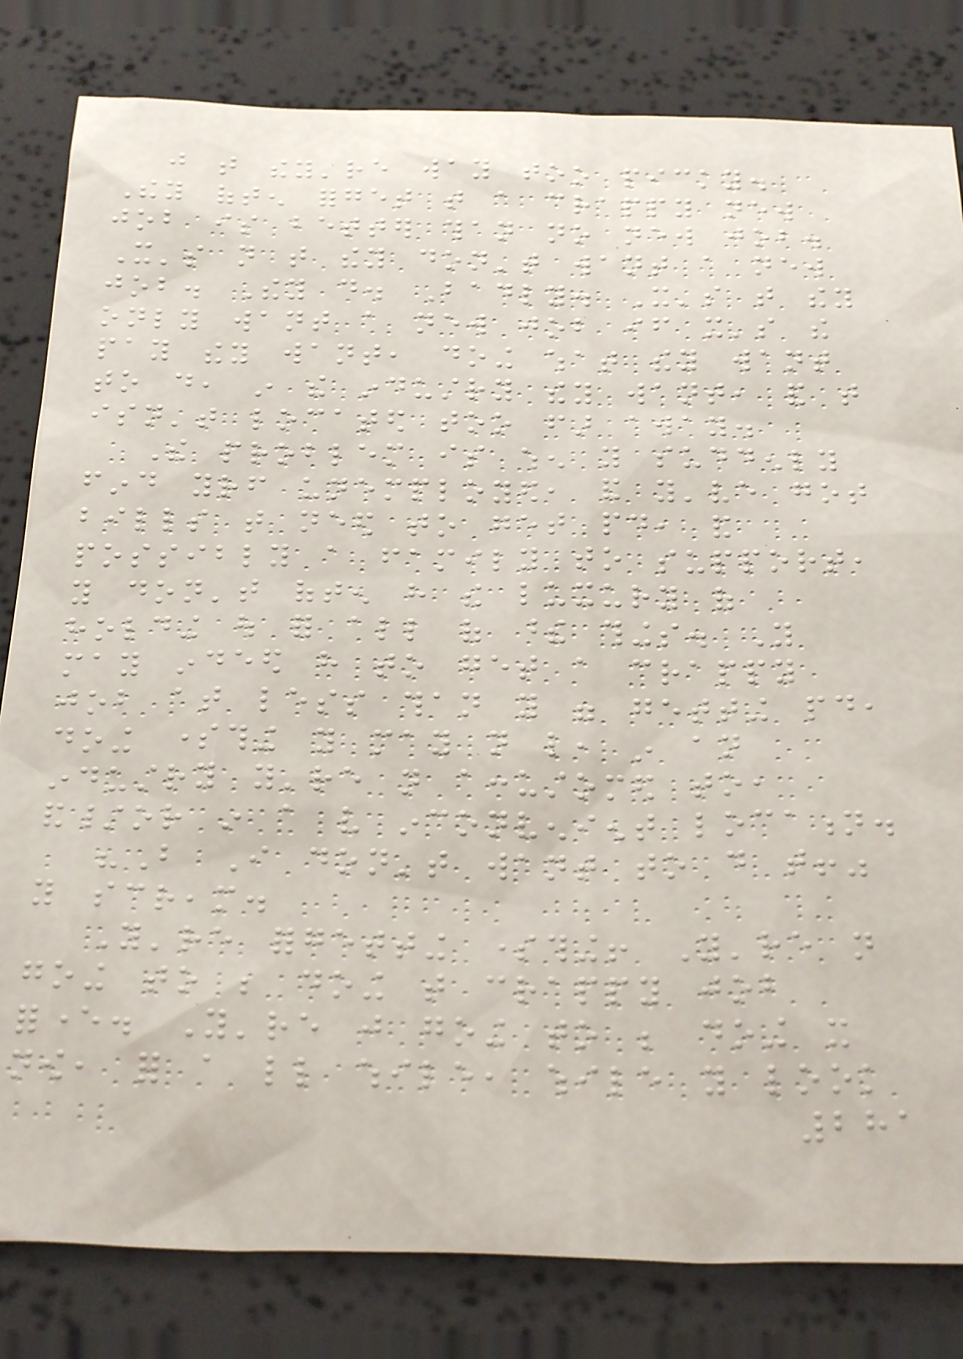just that they're way too picky.
They often forget that a crappy new
job is better than no new job.
It's not that they don't want a new
job. They do. Badly. It's that they
only want a new job if it's the
pay they want, doing what they want
to do, in the industry they want, and that
isn't located too far away.
The problem is when you suddenly
find yourself unemployed, and you've got
bills that need to get paid, and
possibly a family to support,
you don't often have the luxury of
holding out for all of these things. You
may indeed have to get a crappy
job at less than you were getting paid,
doing something you may not like, in an
industry you're not accustomed to,
and/or in a very inconvenient location.
"But I don't want to do that!"
you scream.
You're forgetting something! You're not
going to be doing that crappy job
forever. You're just going to be doing it
now, for a little while, while you look
281
